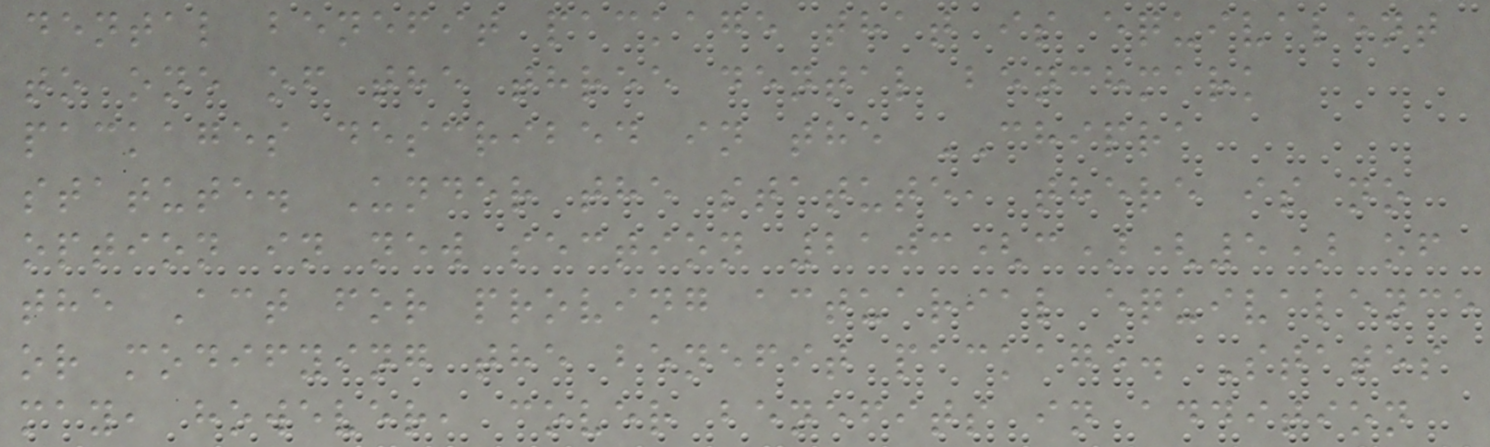dental benefit package that is equivalent
to one of the three dental benchmark
packages described in the CHIPRA
statute. Under the statute, there is no
option in new section 2103(c)(5) of
the Act for proving actuarial equivalence
or modifying the benefit package. States
may, however, cover benefits in addition
